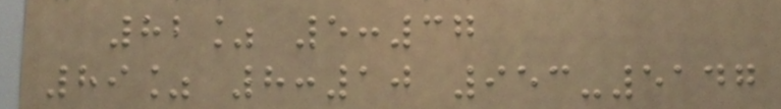82% 5:37
89% 8:10 953-5147
